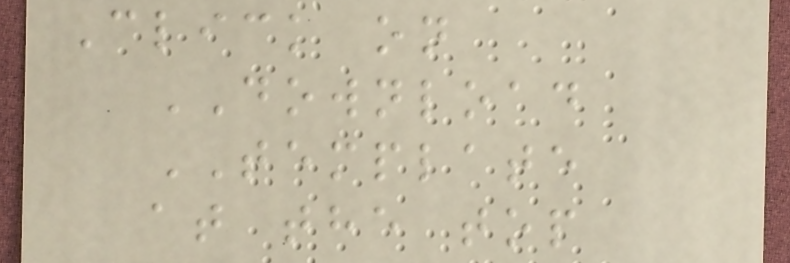Click on
DOWNLOAD
TEMPLATE
at the top
